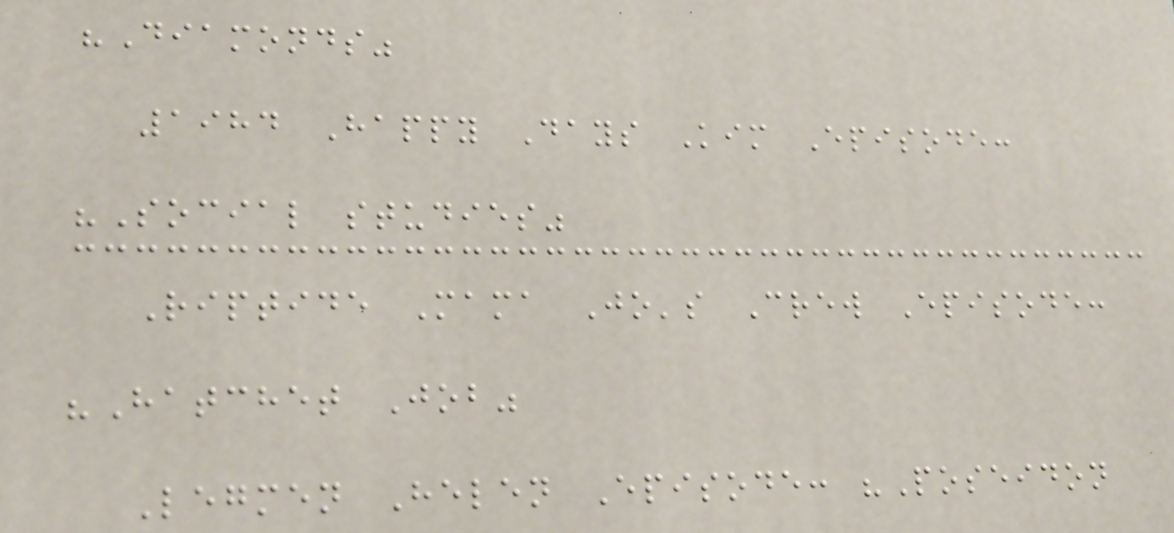"Diamonds"
1984 Happy Days Kim Episode:
"Social studies"
Riptide Mama Jo's Crew Episode:
"Hatchet Job"
Legmen Helen Episode: "Poseidon
